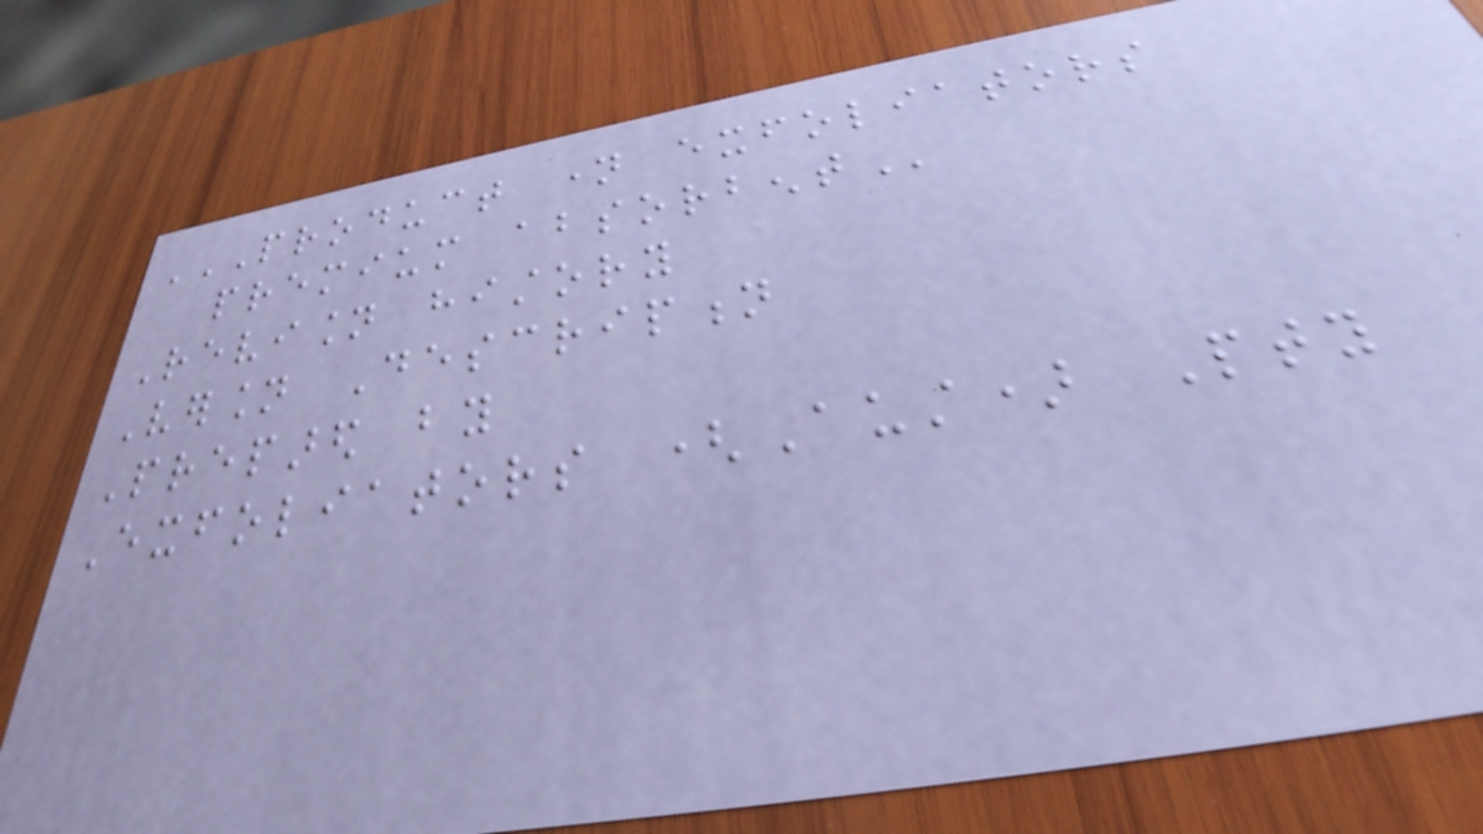PRODUCT NAME EXFOLIATORS
PREMIUM ABSORBENT
Revision history
Version Description
Prepared by
Exfoliators (Aust) Pty
